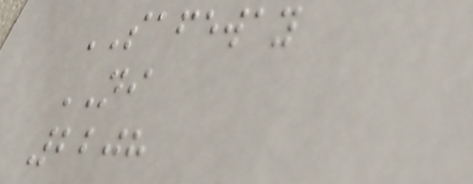SAFEWAY
NI
2208
